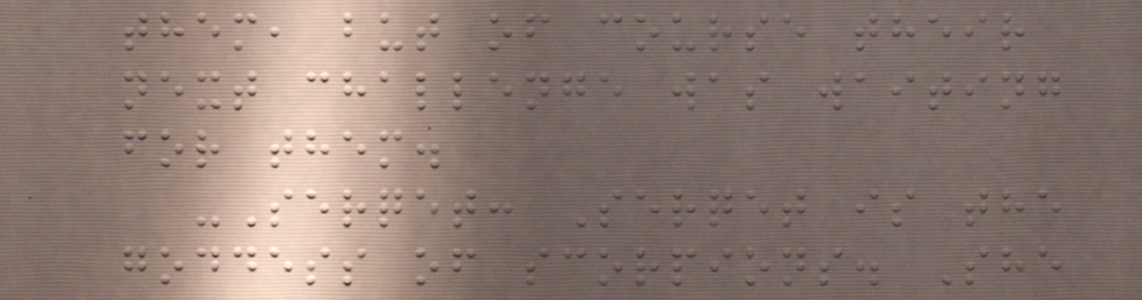them, but of course their
next challenge was waiting
for them.
-Serqet: Serqet is the
goddess of scorpions. She
